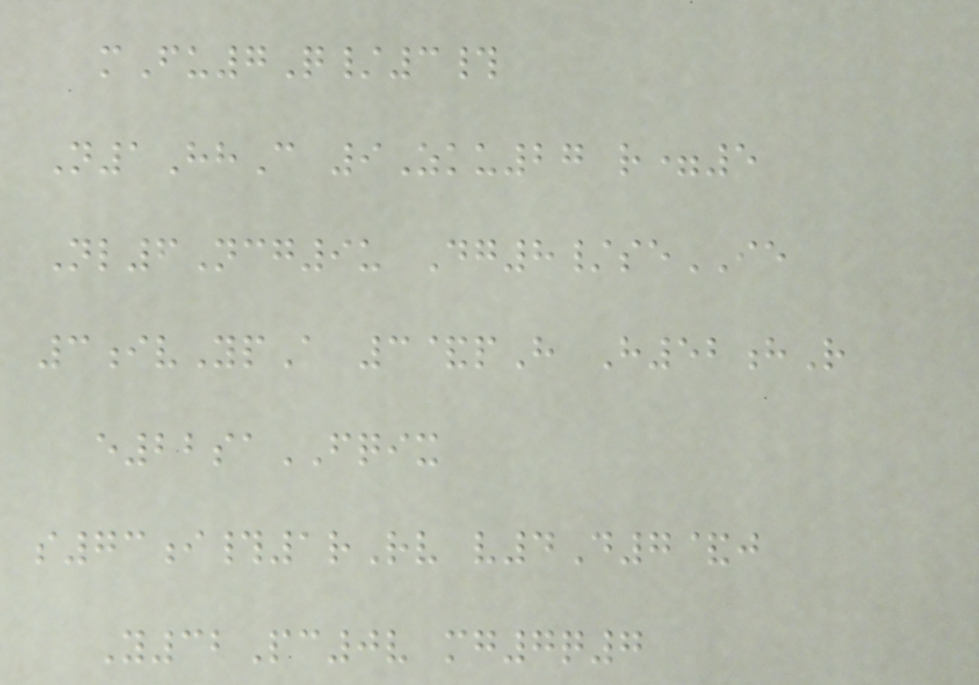mFu7Q/3#
N1HhC 9Zku27 r=5
Nl6Ncg9u Dg8/seIE
3ivYpA 3&pH H52hR
e22saFQIX
s73i#1rRv v4D7&j
Y32Pc0v mg7q7
